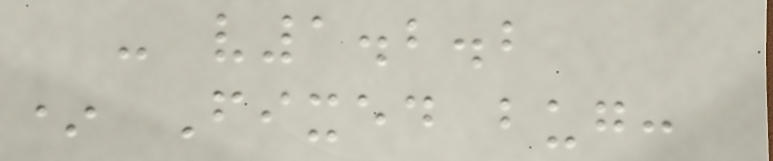- v1.2.2
* Fixed bug:
